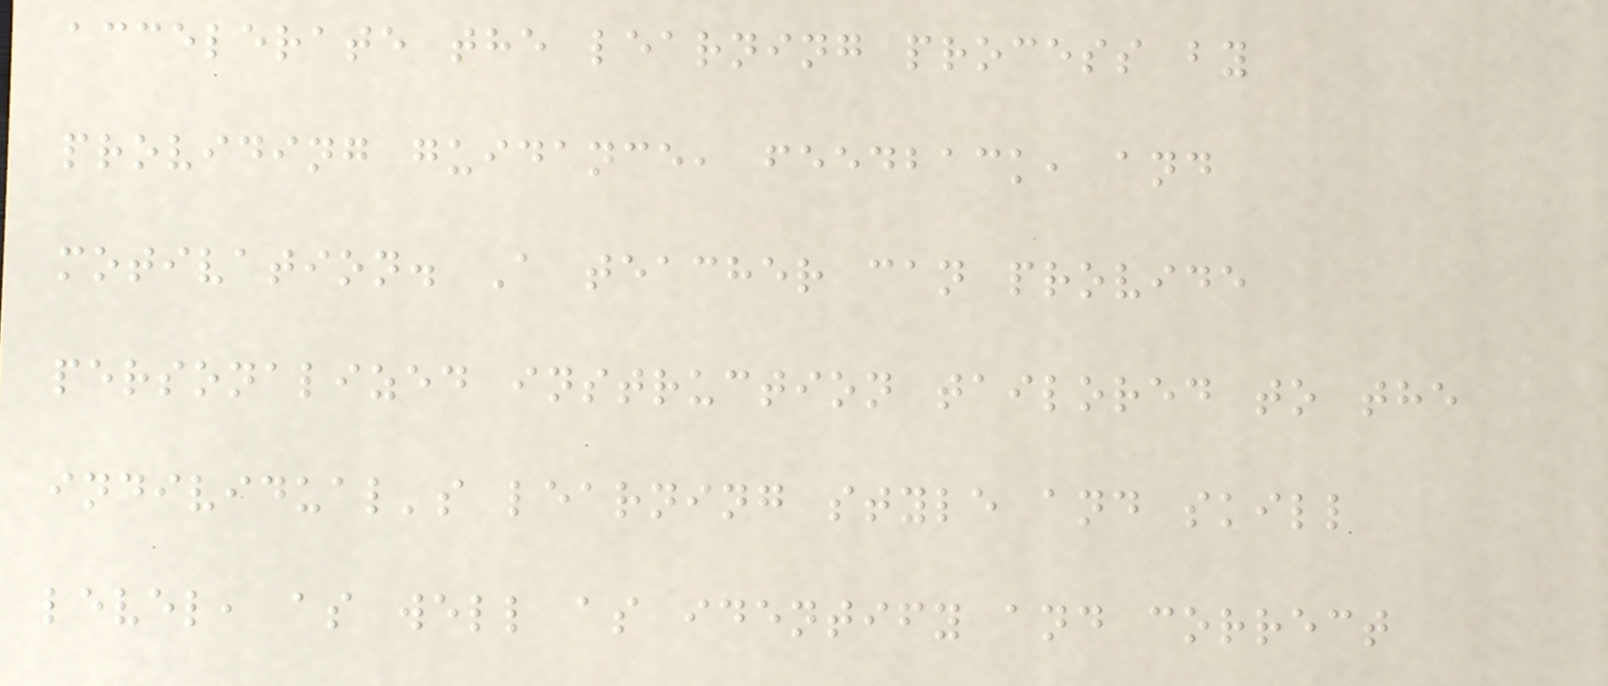accelerate the learning process by
providing guidance, feedback, and
motivation. A teacher can provide
personalized instruction tailored to the
individual's learning style and skill
level, as well as identify and correct
